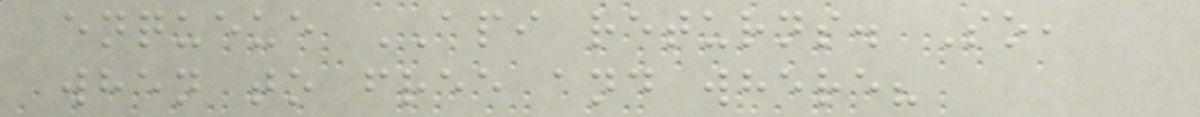enqueue API returns. So,
when to free and where?
